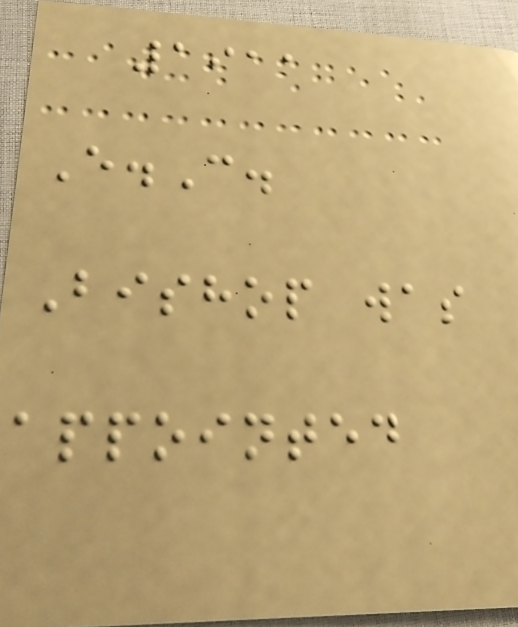1911
E.C.
Bishop was
appointed
